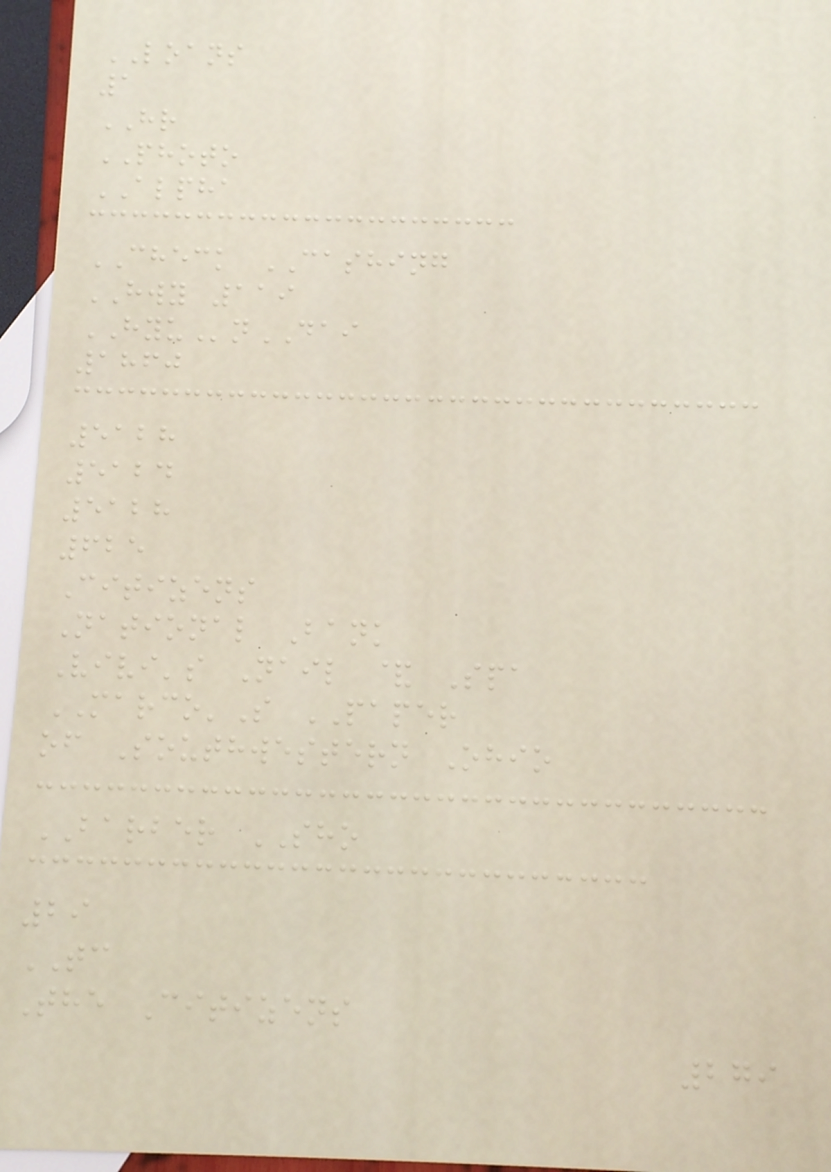LOANS
1
HR
PHOTO
ALPHA
CHECK CASHING
HWY 119
HYUnDAI
1860
5128
5124
5128
625
Citizens
National Bank
Vivi's Nail & Spa
MARCO'S PAPER
of Southwestern Ohio
BARBER SHO
29
TC
The Citizens
279
